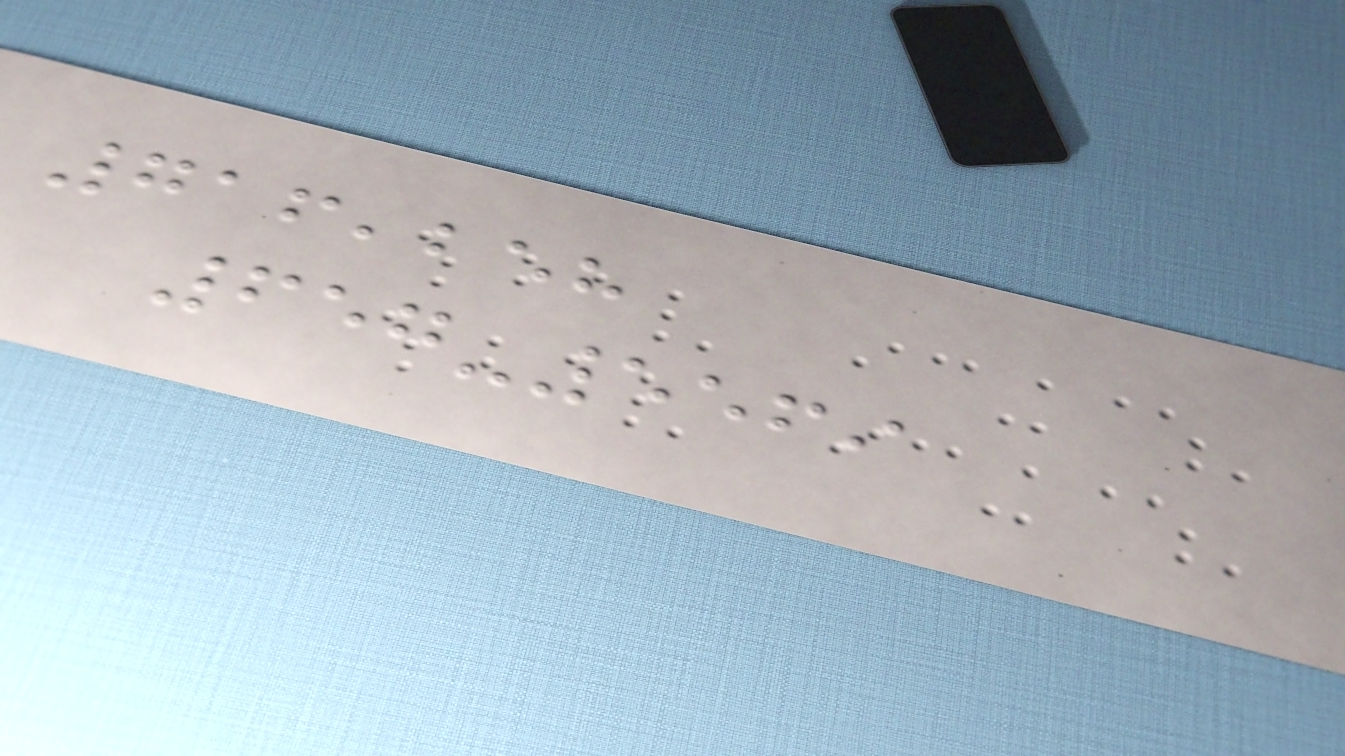716,258
657-5569
